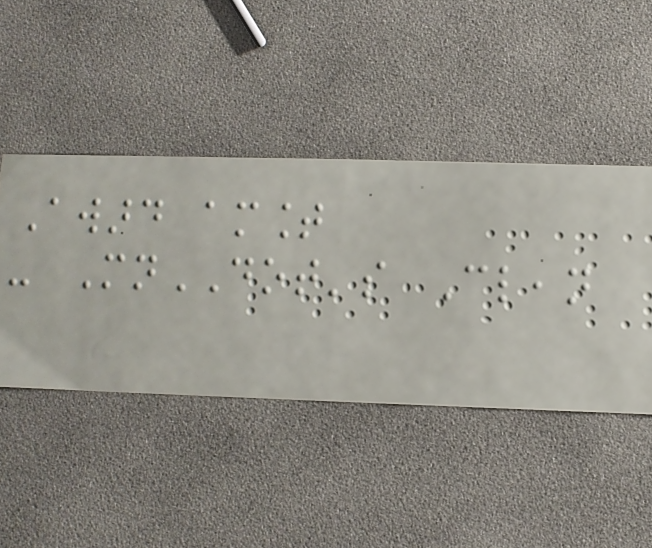Award amount
- MnDOT's Clean
